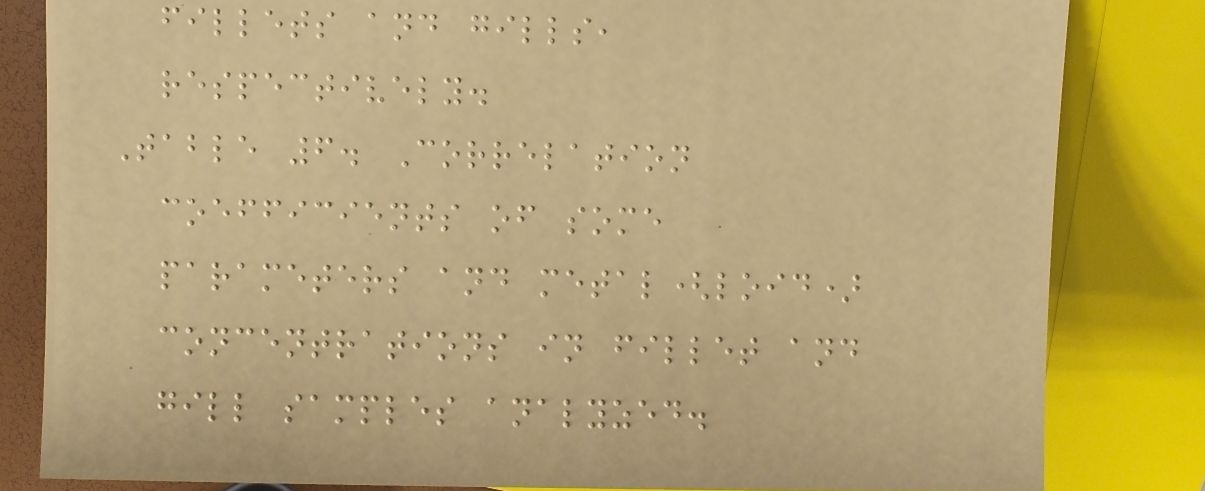fillets and gills,
respectively.
Table 6. Correlation
coefficients of some
parameters and metal(loid)
concentrations in fillet and
gill samples analyzed.
